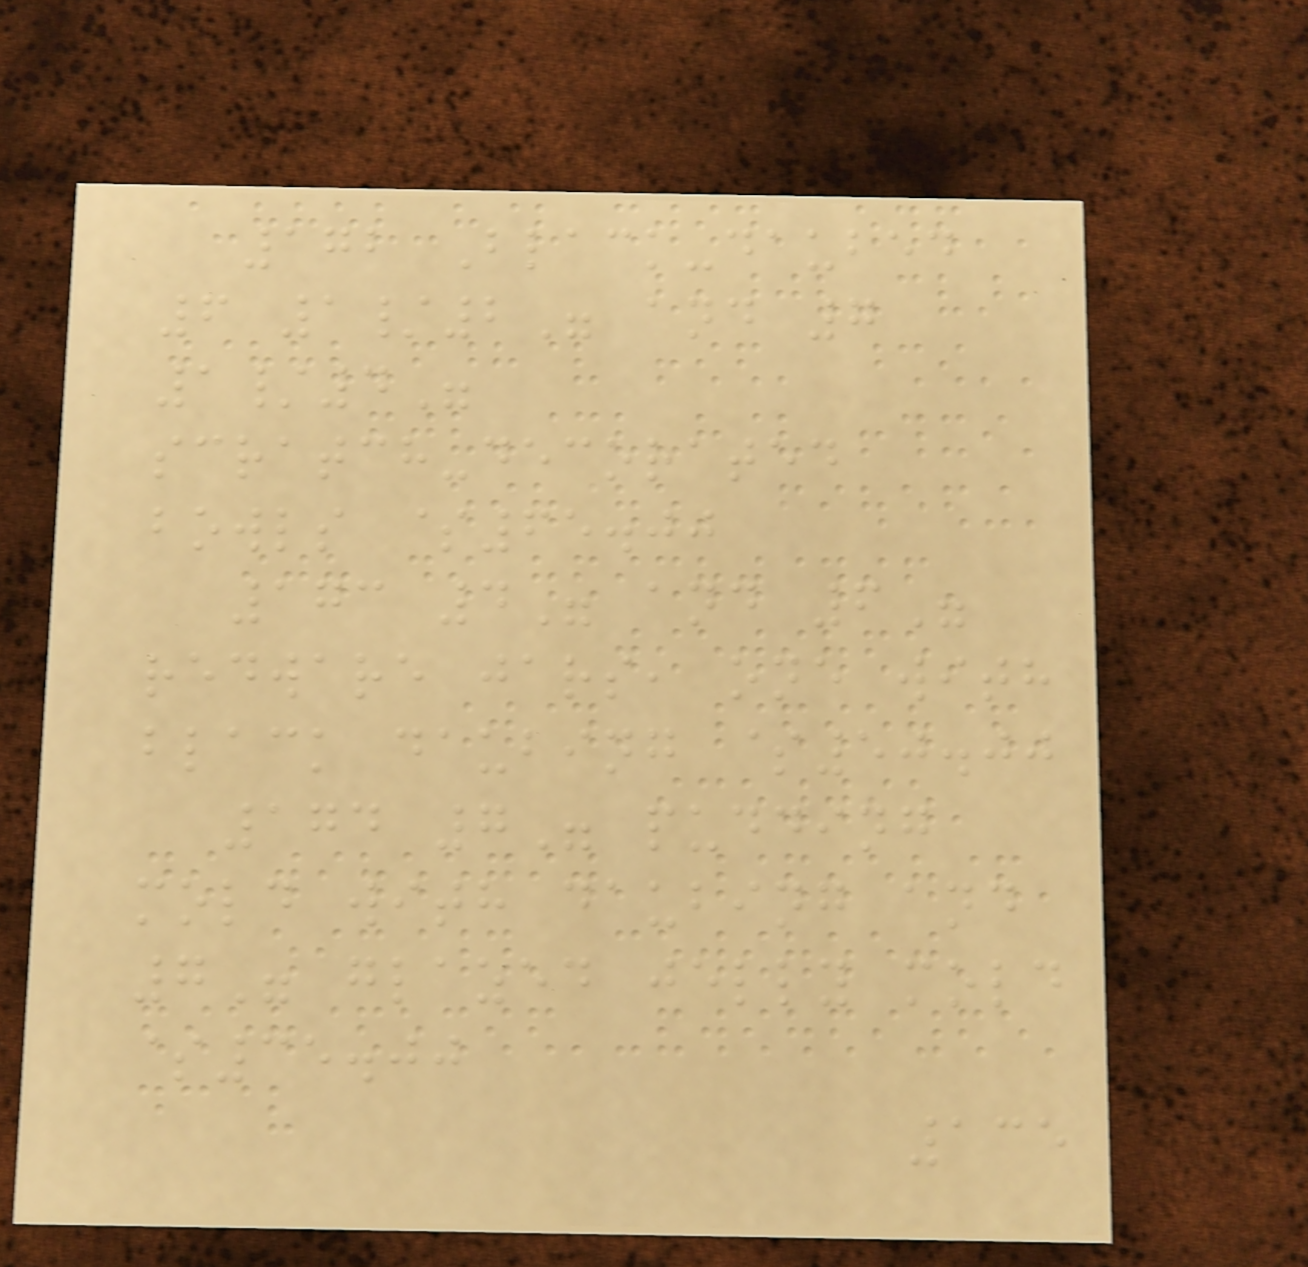172 Black-daubed
6 1/2" and 7
1/4"
scratch-decorated
bowls $65.00
173 4" and 6"
redware jars, one with
black daubing $50.00
174 7" pudding
mold with daubing and
7" glazed jelly mold
$35.00
135
